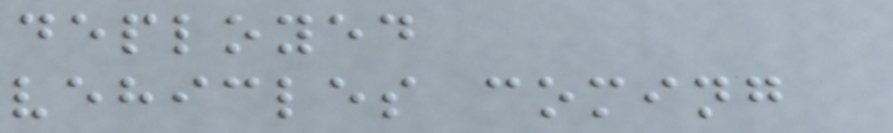deployed
vehicles coming
